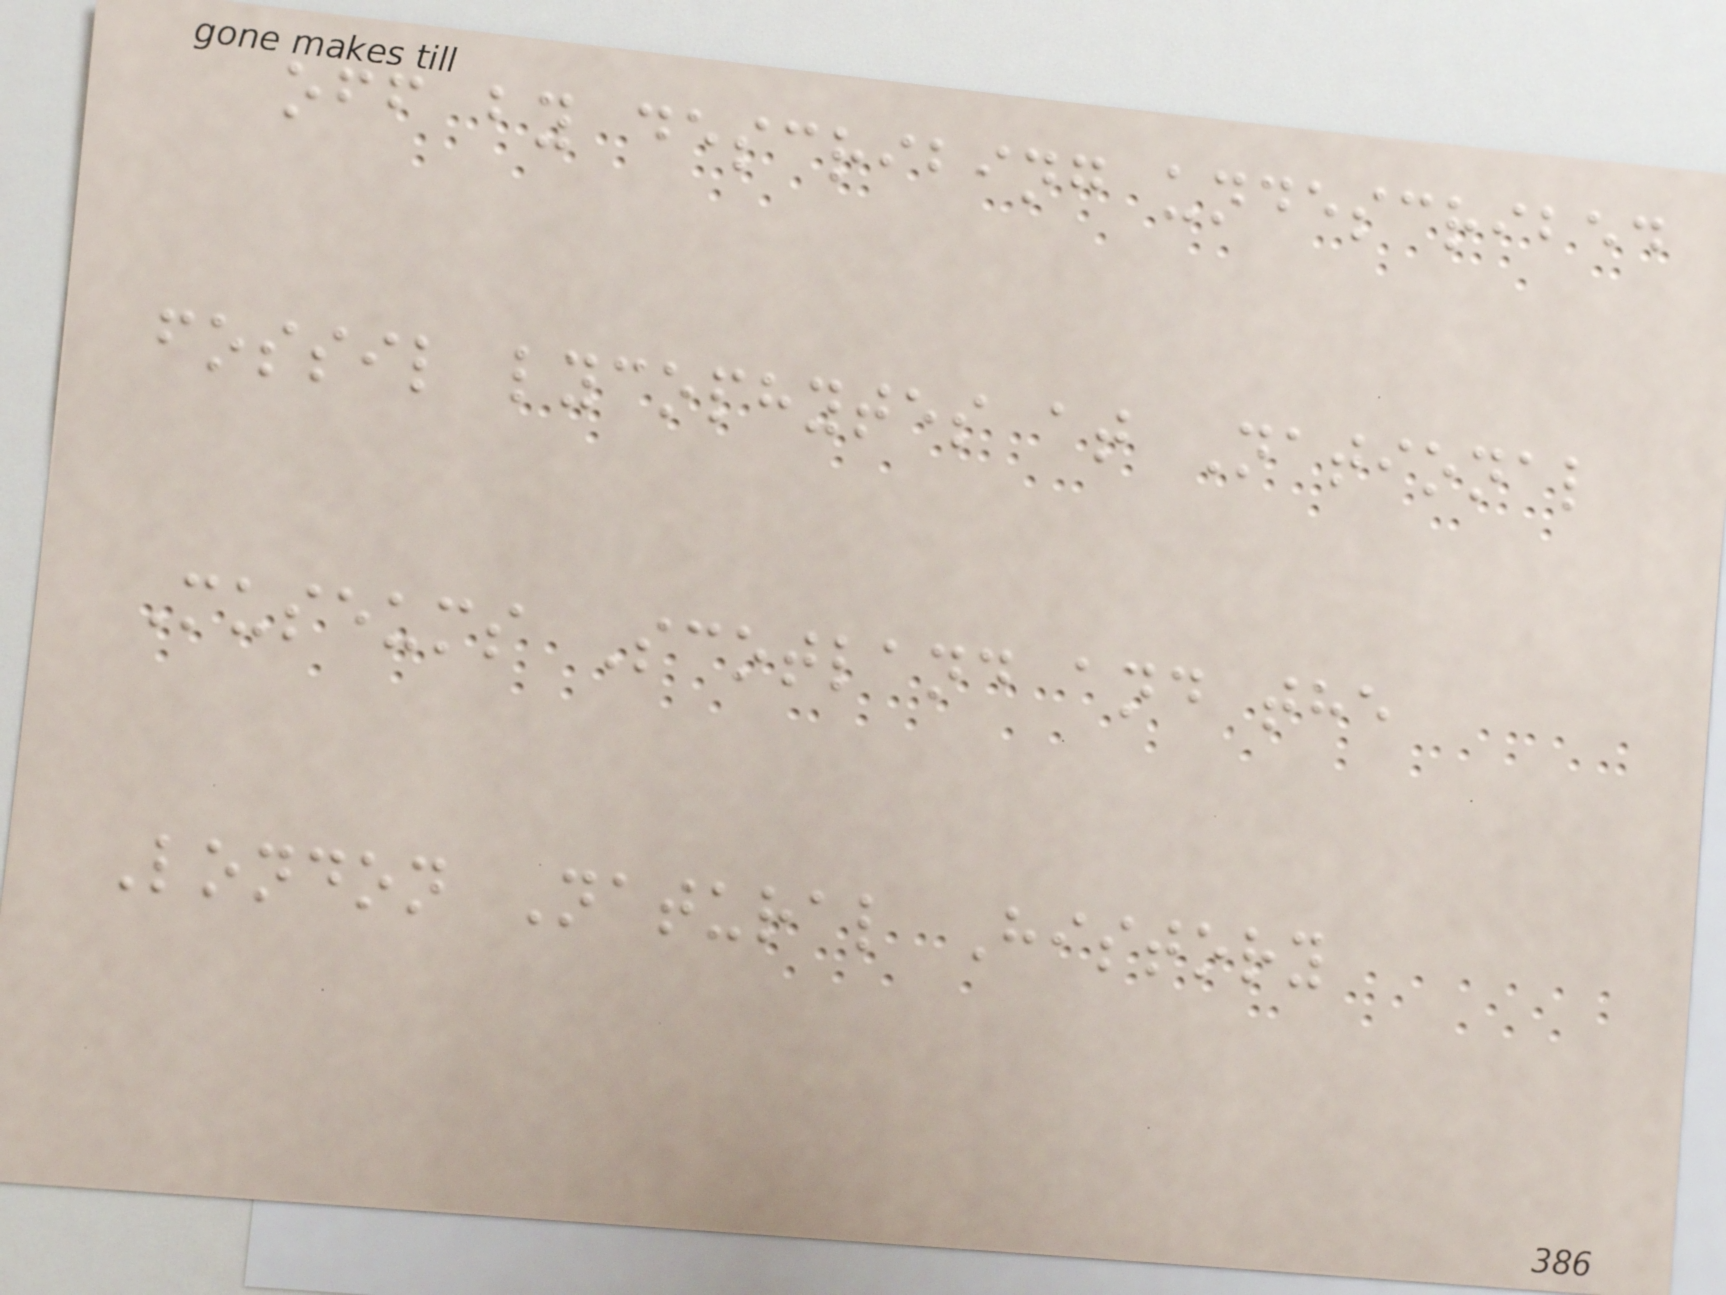off by describing undescribed
fossil lycophytes at National
Museums Scotland and the
London Natural History
